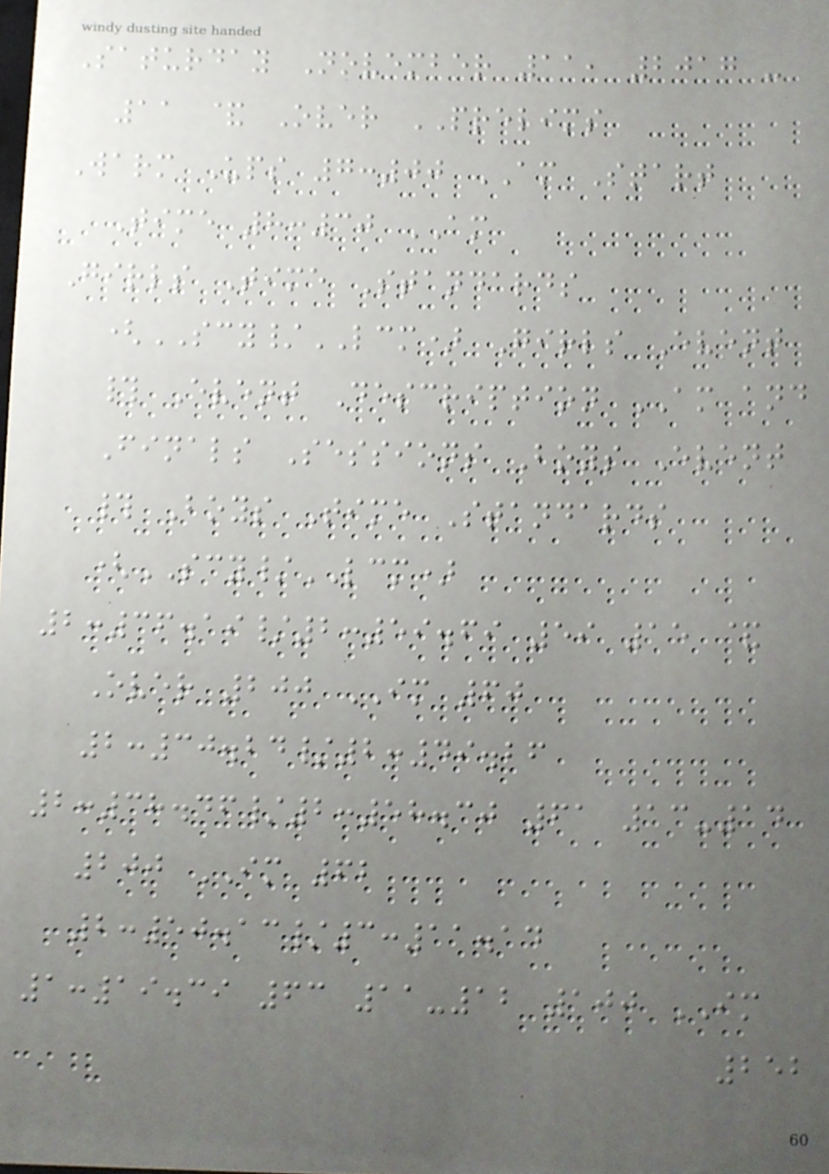Saturday November 11, 2017 -
11 & Over PRELIMS
Warm Ups 7:00 AM Start
Time 8:30 AM
Girls Time Standards
(SCY/LCM) Girls Event
# Event Description AM and
Finals Sessions Boys Event
# Boys Time Standards
(SCY/LCM)
2:36.19/2:59.69 59 15 &
Over 200 IM 60
2:30.24/2:49.26
2:38.46/2:58.30 61 13-14
200 IM 62
2:50.13/3:11.14
1:19.39 63 11-12 100 IM
252
